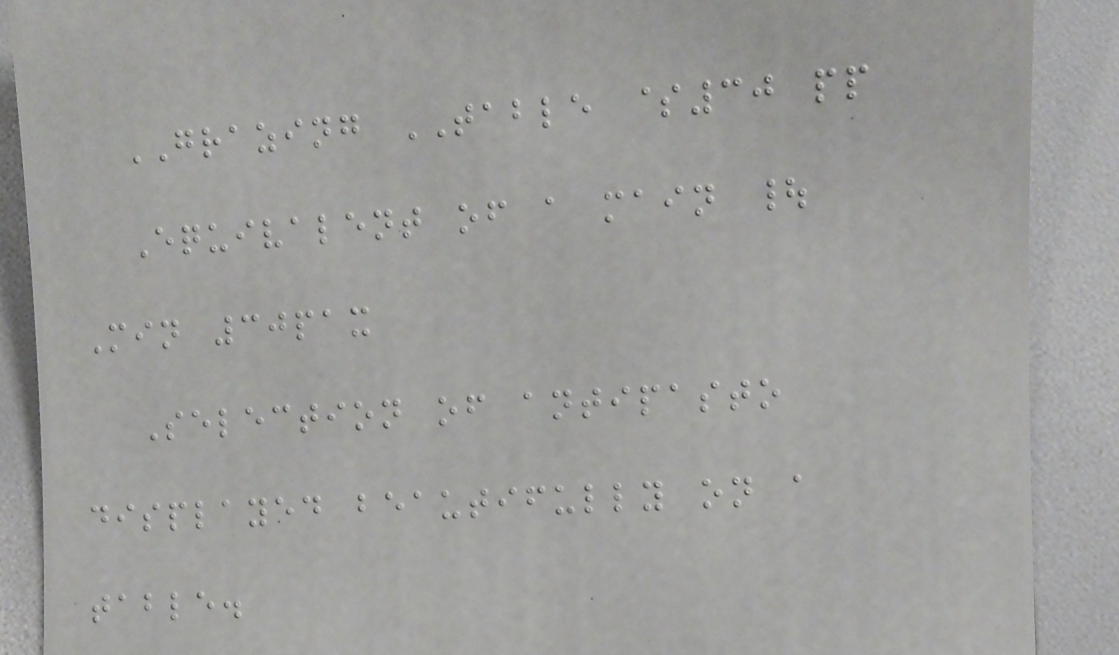GRAZING TABLE $30 pp
Equivalent of a main |
Min 30pax
Selection of antipasto
displayed beautifully on a
table.
